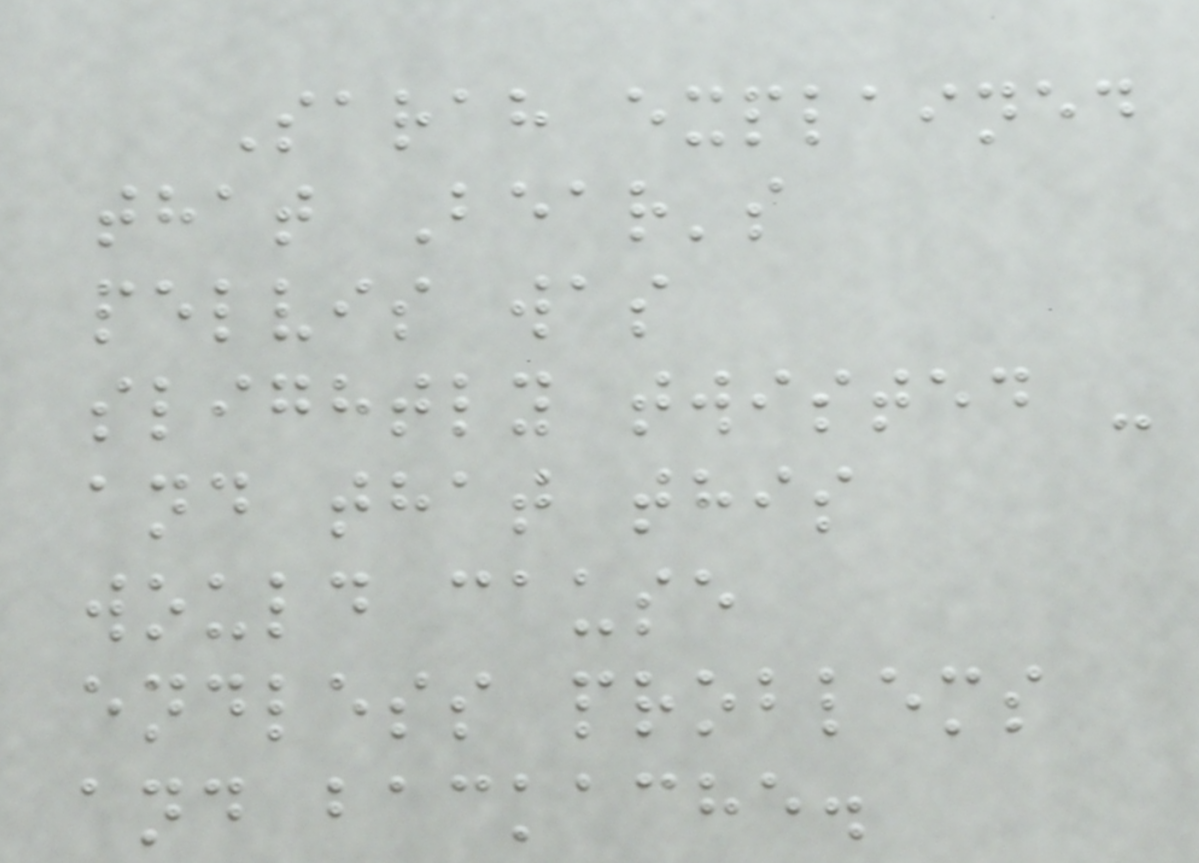Sarah explained
that Bear's
pelvis was
slightly twisted -
and that this
would cause
endless problems
and backache.
